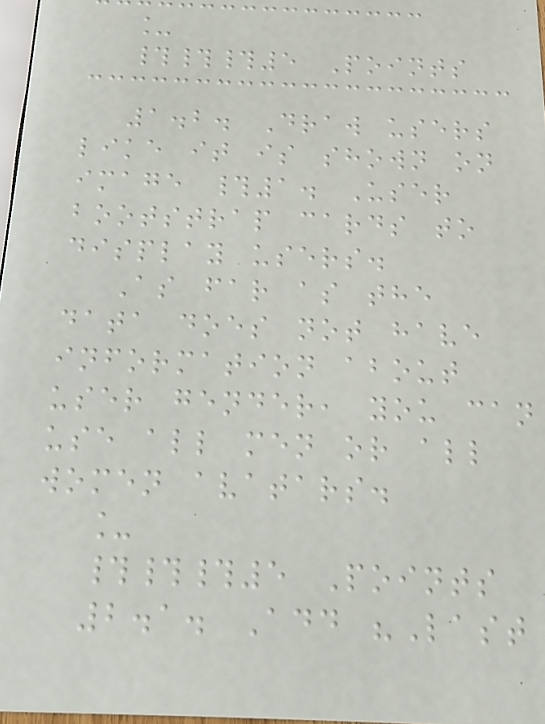_
###5 Points
1.2. Draw users
like it is shown on
image #1. User
bootstrap cards to
display users.
As far as the
data does not have
information about
user gender, you can
use all men or all
women avatars.
_
###5 Points
2.1. Add "Last
